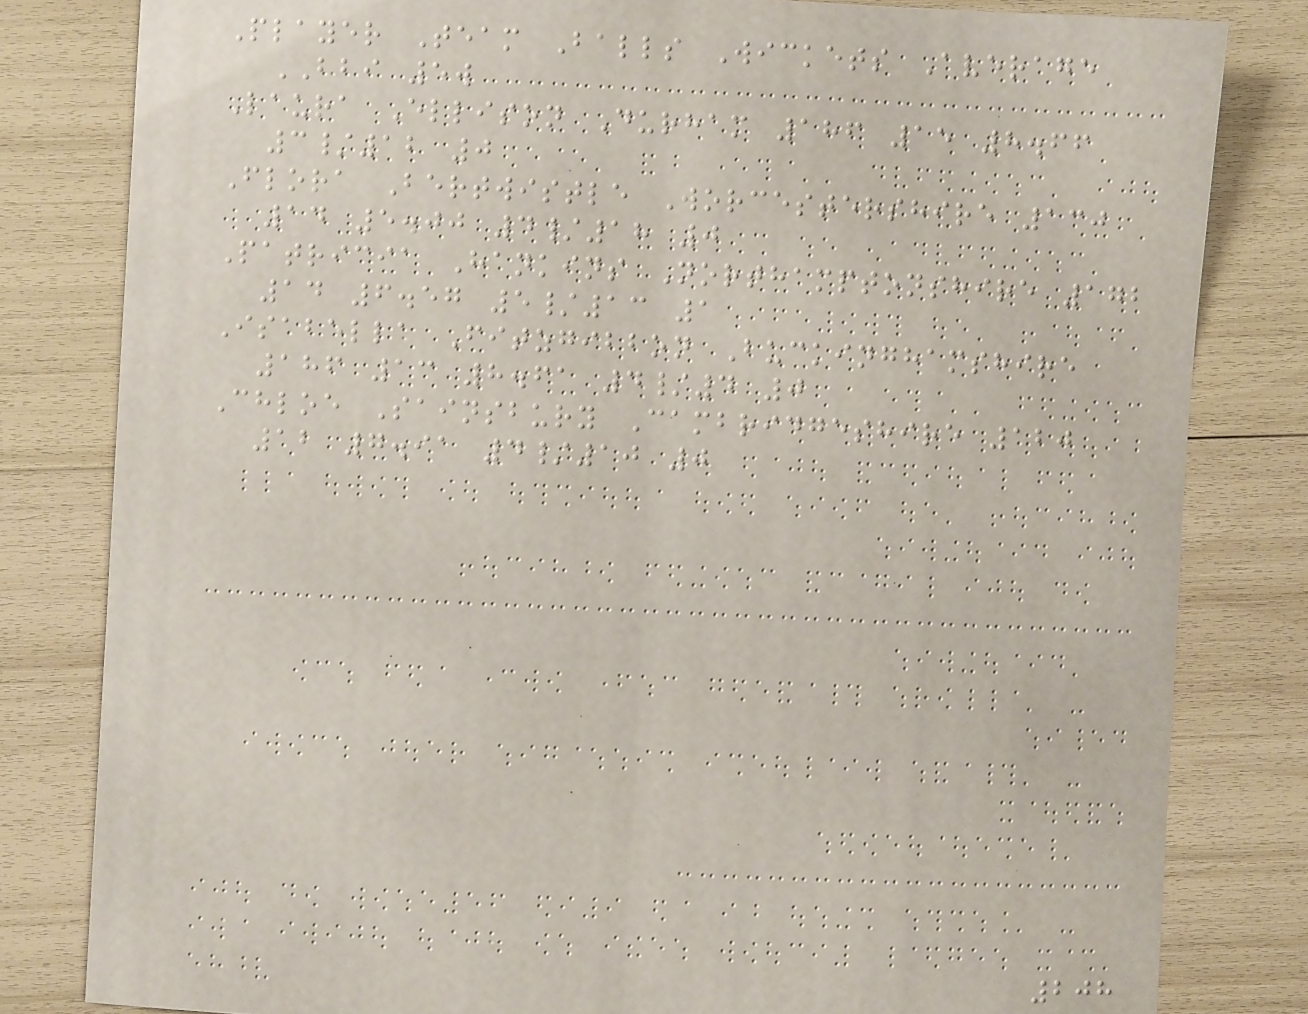Player Team Balls Wickets Average
BBI 5w
Laura Ellison Durham 186 15 8.66
3/12 0
Flora Bertwistle Worcestershire 130
14 5.00 4/18 0
Patricia Hankins Northamptonshire 172
14 6.57 5/13 1
Isabella Fitzgibbon Buckinghamshire
186 13 8.61 4/4 0
Chloe Sainsbury Cambridgeshire 120
12 7.91 4/10 0
208
